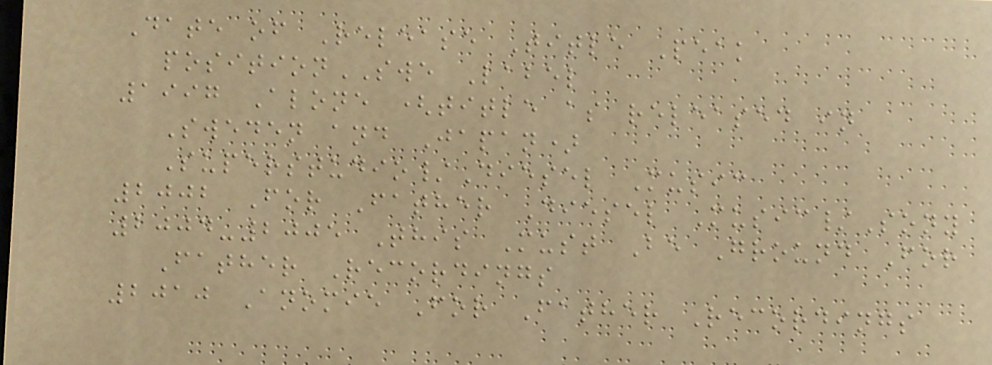Date of Release Title Peak
positionSWE Label
1997 Alone (title as released in
Sweden and Japan)
Superstudio/Diesel Music
2002 For Father Diesel Music/Sony
2004-2005 This Must Be Ground For
Father Recordings
2010 Anomie For Father Recordings
